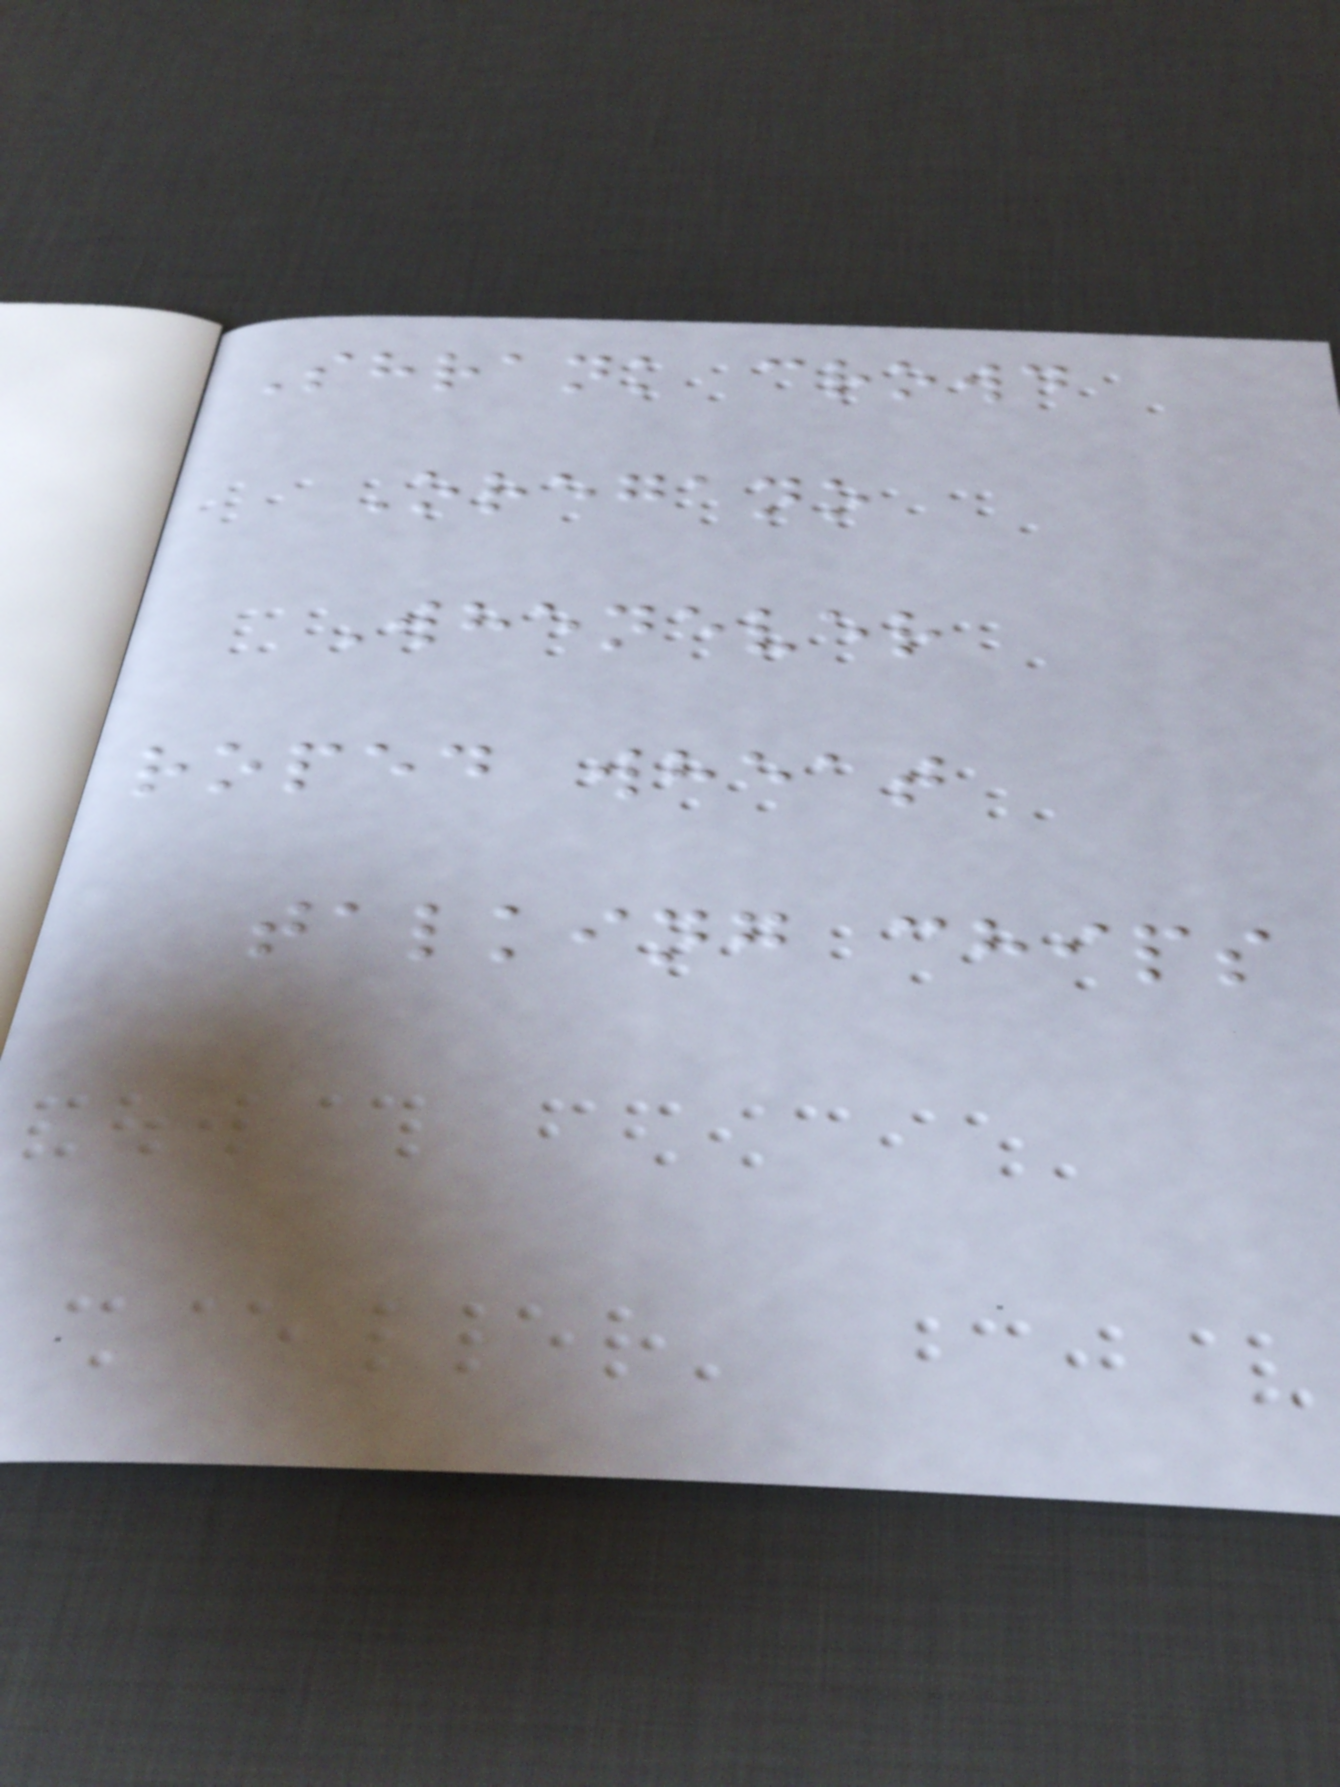Shrank crowd
Oregano
Whenever
roped wheat
talking chips
